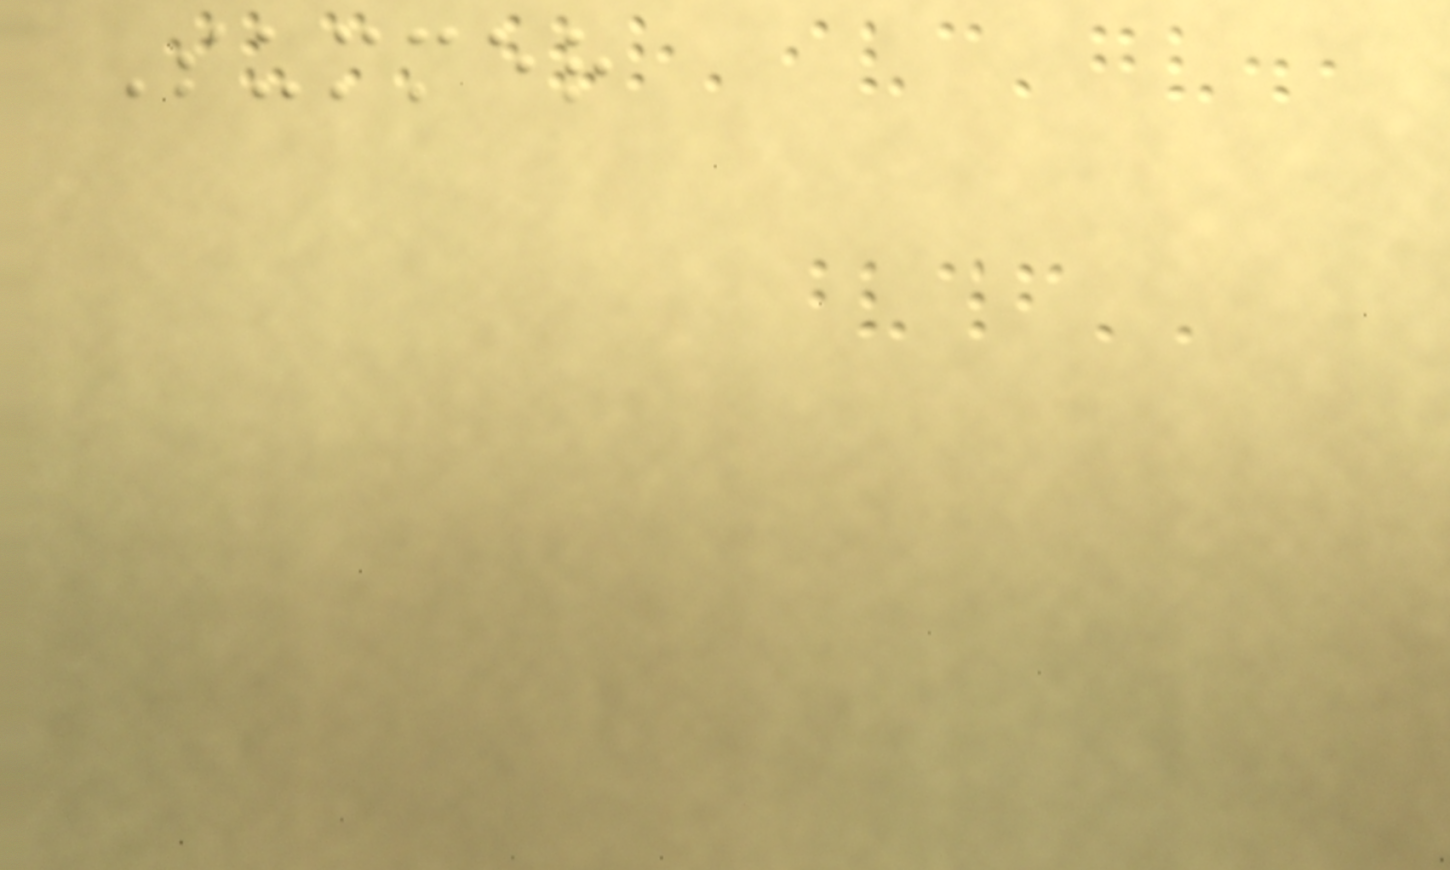Summer
